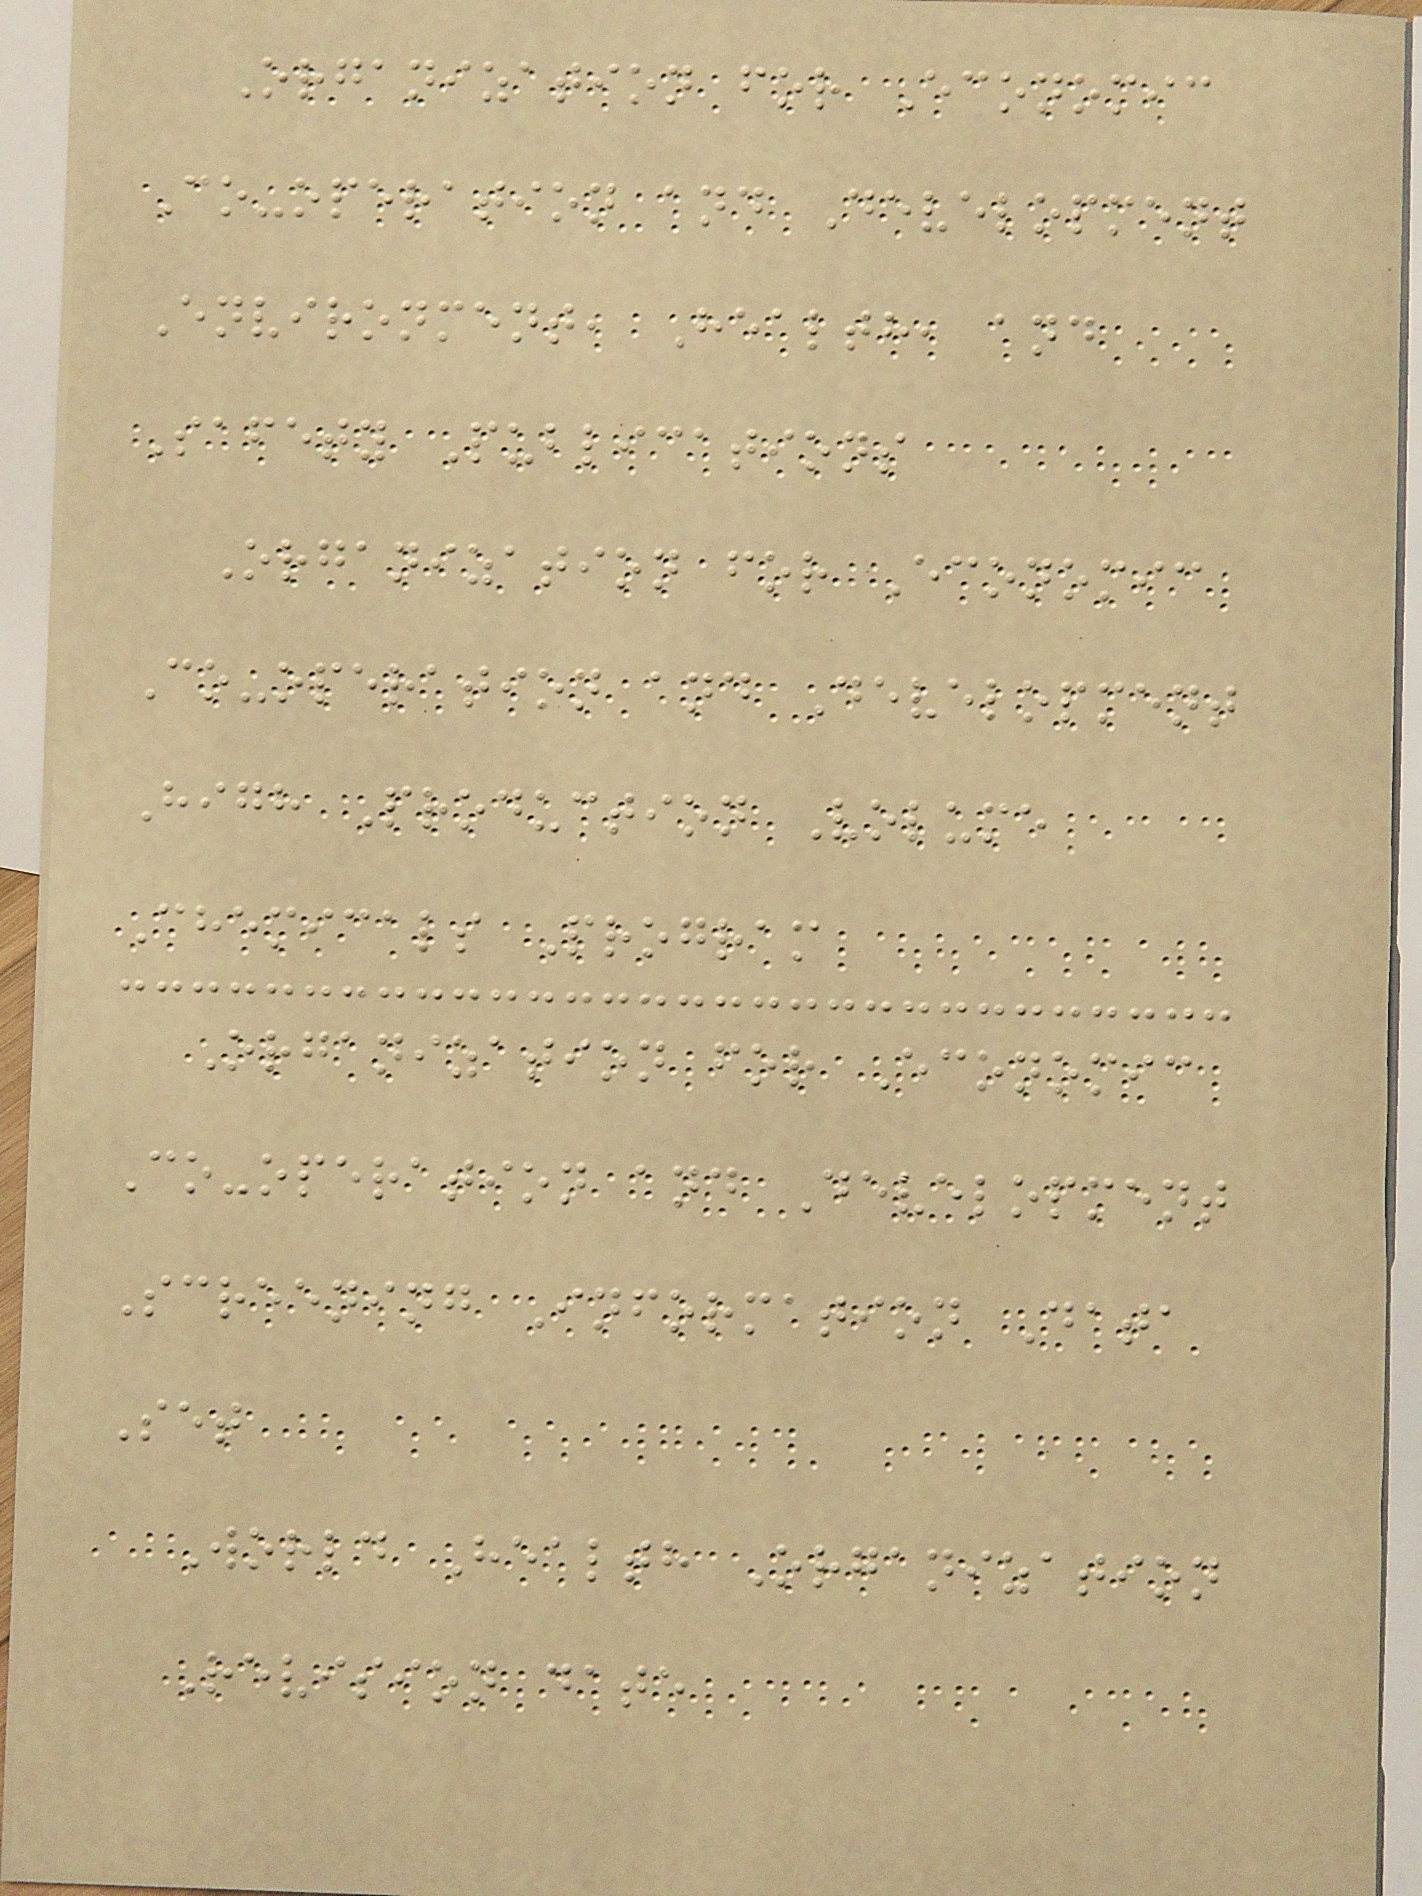Organization for Economic
Co-operation and Development
Environment, Health, and
Safety Publications
Organization for Economic
Co-operation and Development
High Production Volume
Chemicals Program
Organization for Economic
Co-operation and Development
Screening Information Data
Set
World Health Organization
Revision date
